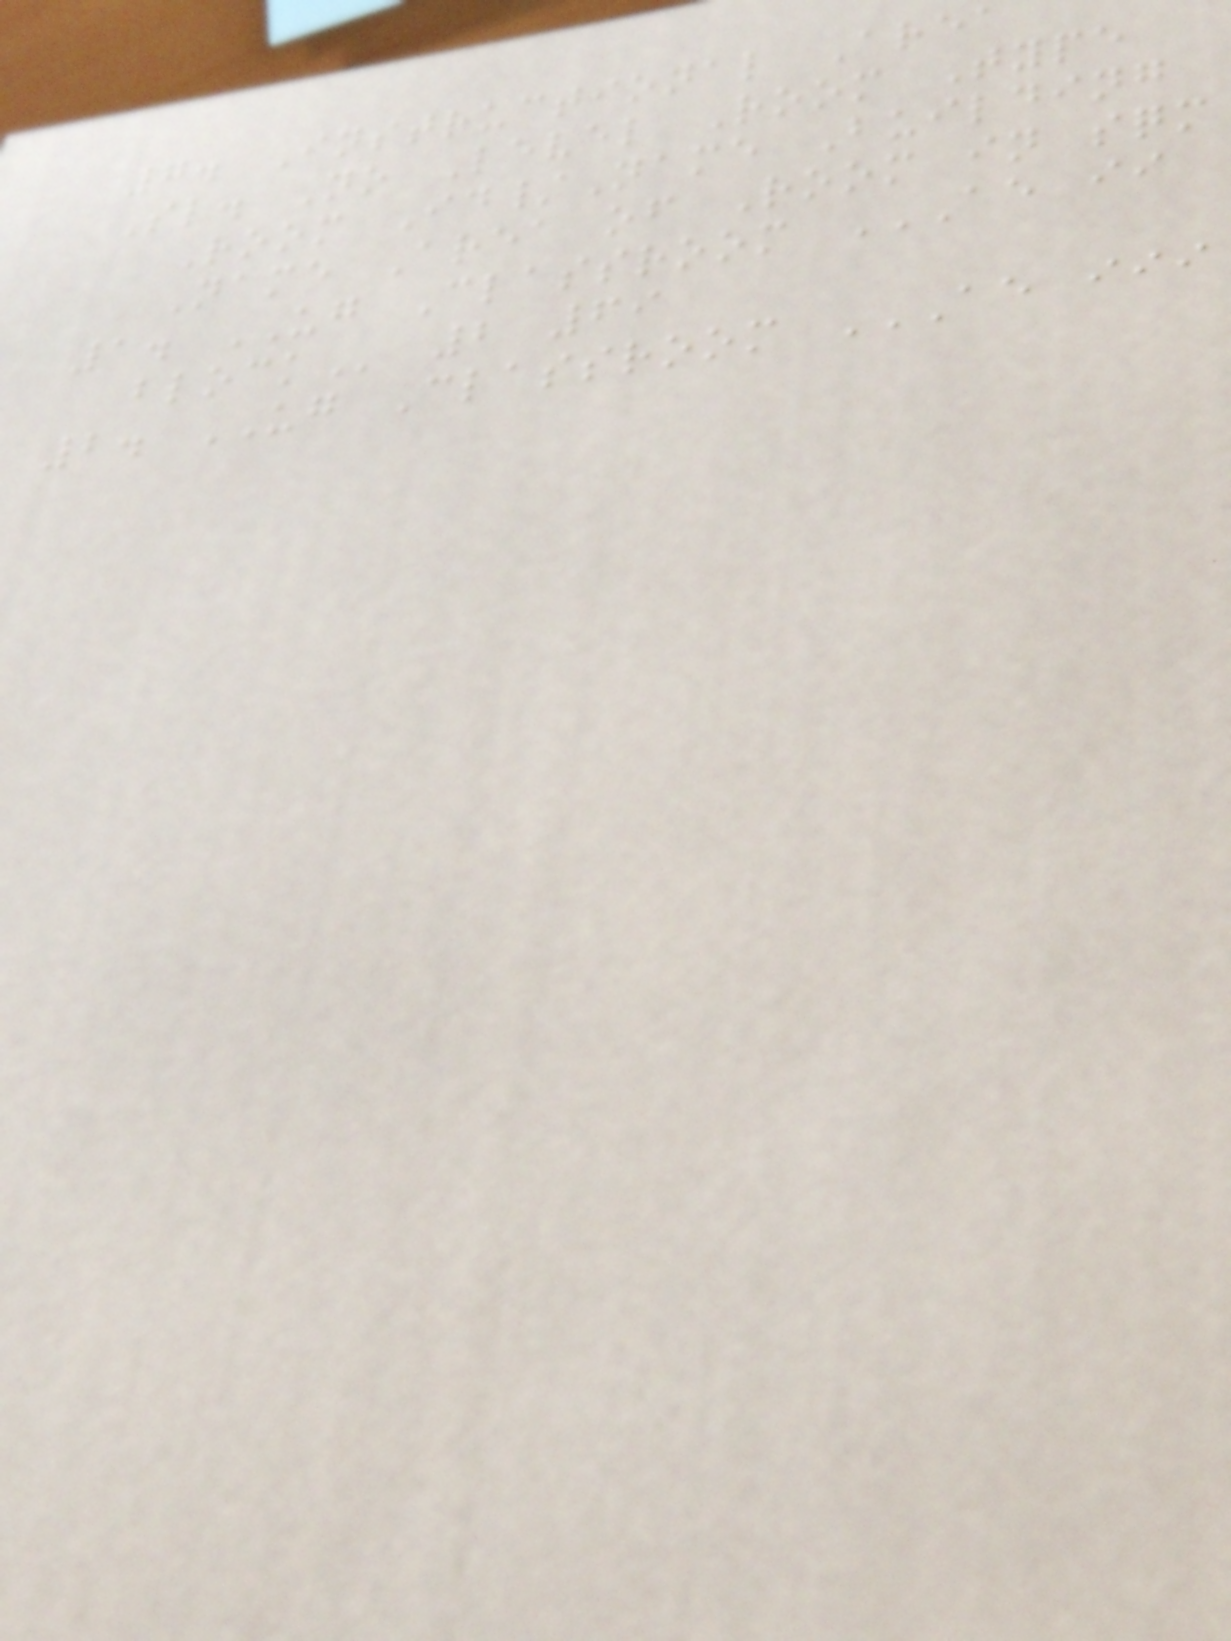7. Instructional Area
Sl. No Level Room Type
Room Id/Name Building
Name Area of Room in sqm
1. UG Classroom AE II
2 69
2. UG Classroom AE III
